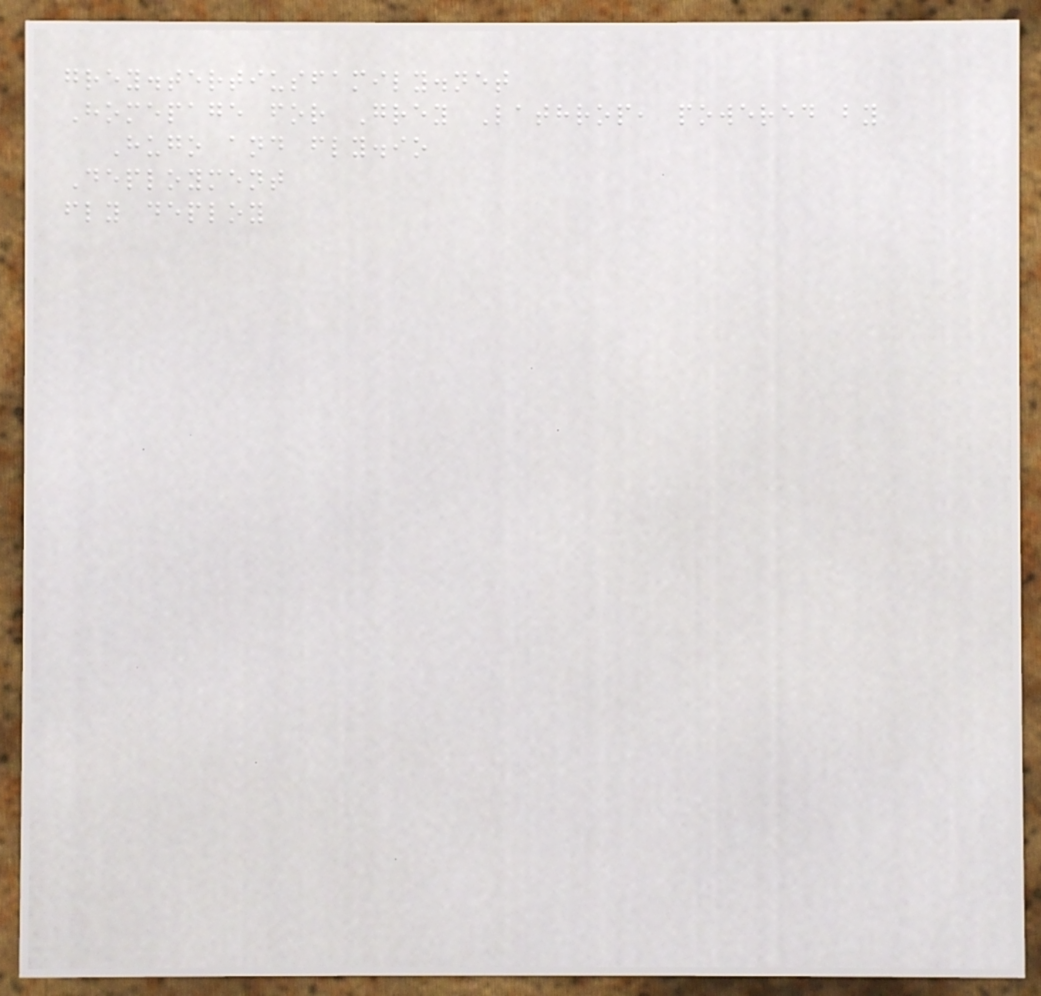grey.tertiusfamily.net
Homepage for Grey Lathrop, powered by
Hugo and fly.io
Deployment
fly deploy
